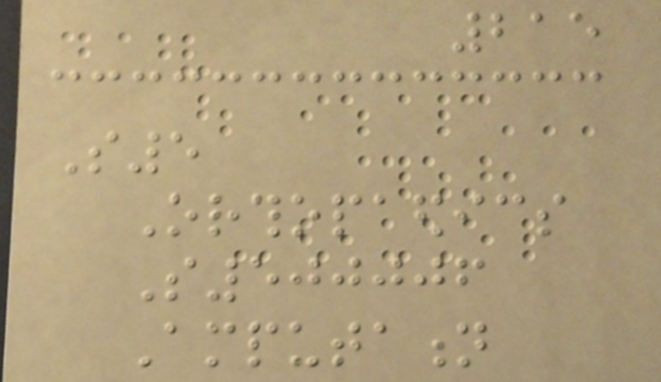215
S5
Orthopaedics
S500006
Amputation
